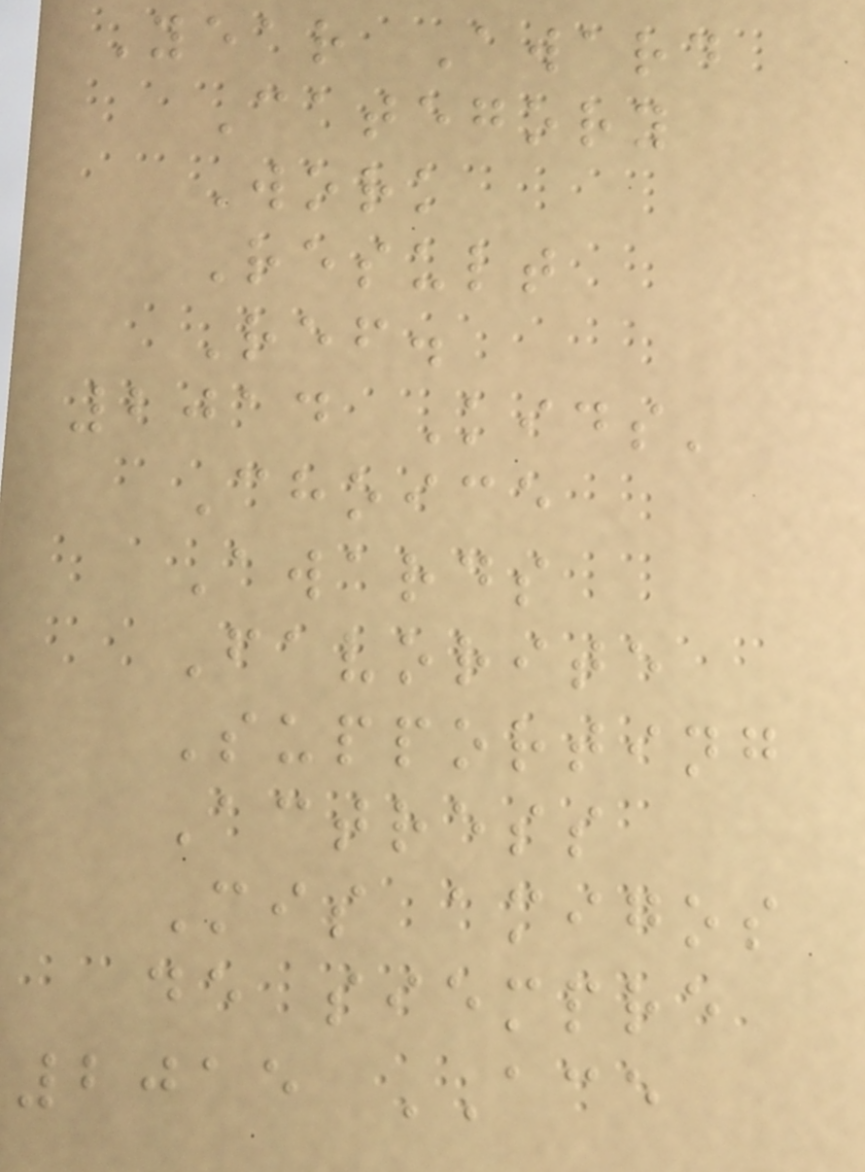Year Award
Category
Work
Result
Ref.
2014 Kids'
Choice
Awards
Favorite
Supporting
Actress
Mis amigos
de siempre
2015 ACE
